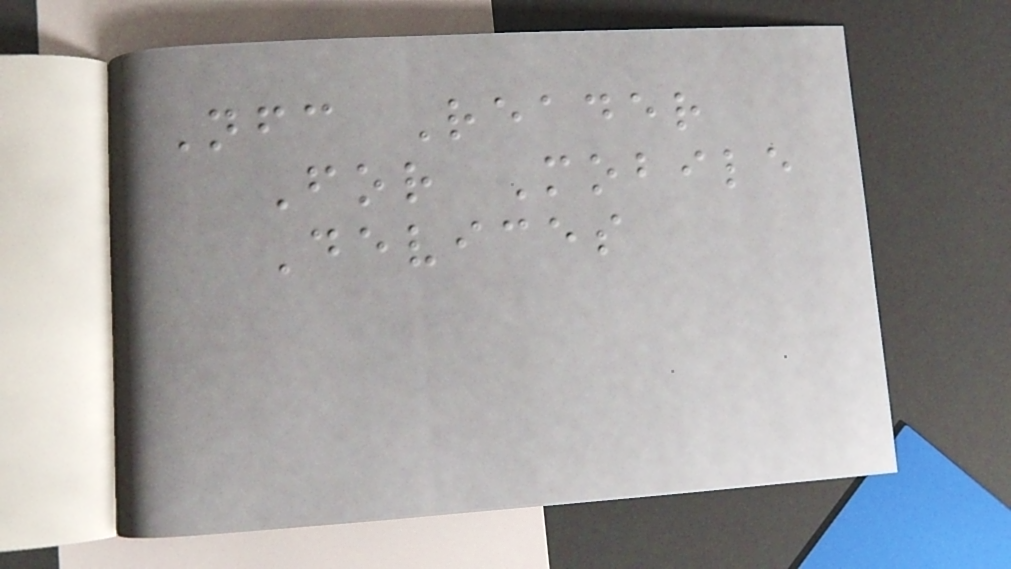Nfc Reader
For Mobile
Devices
